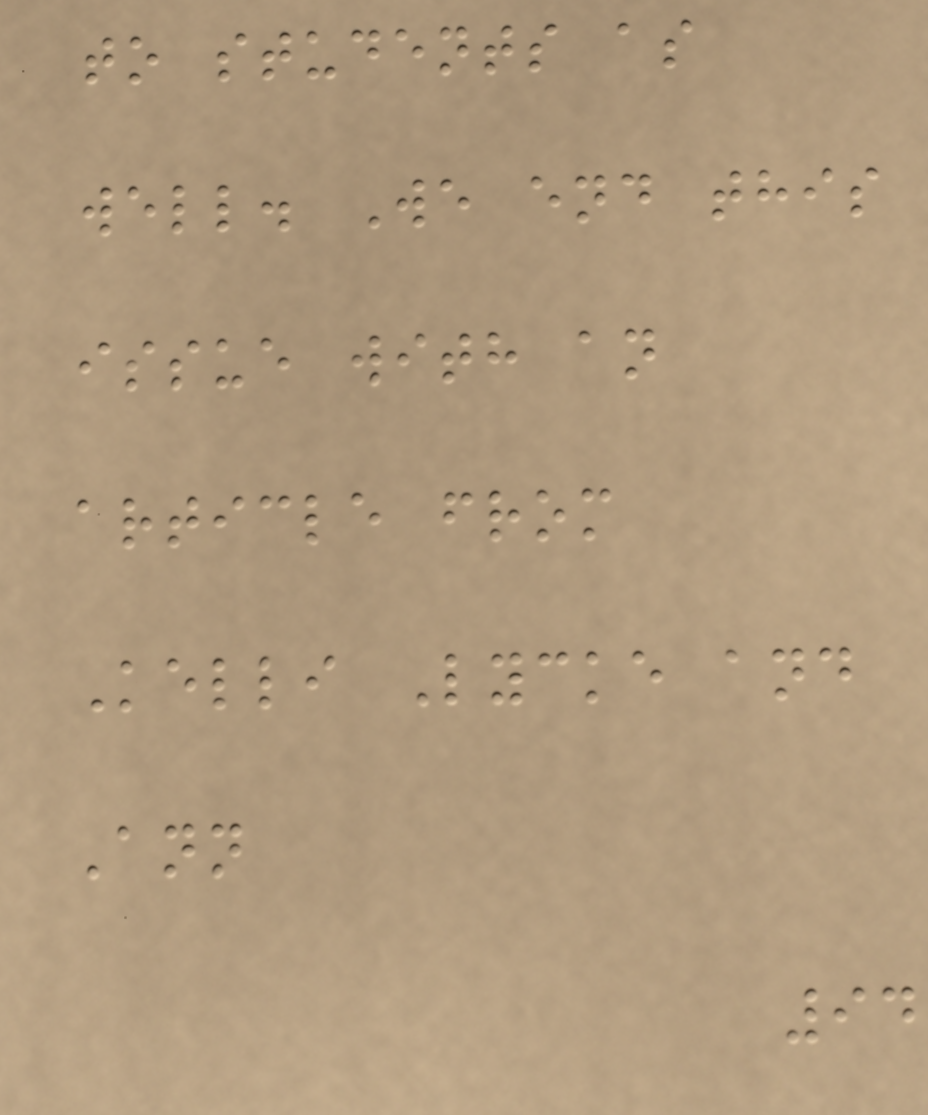to students as
well. We end this
issue with an
article from
Kelli Lycke and
Ann
94
